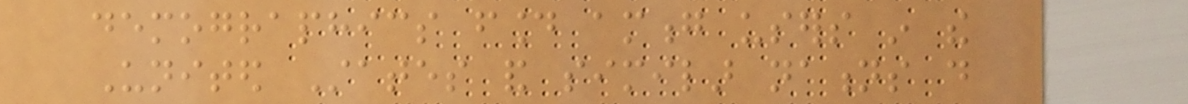demographics found among users in the
United States and similar nations do
